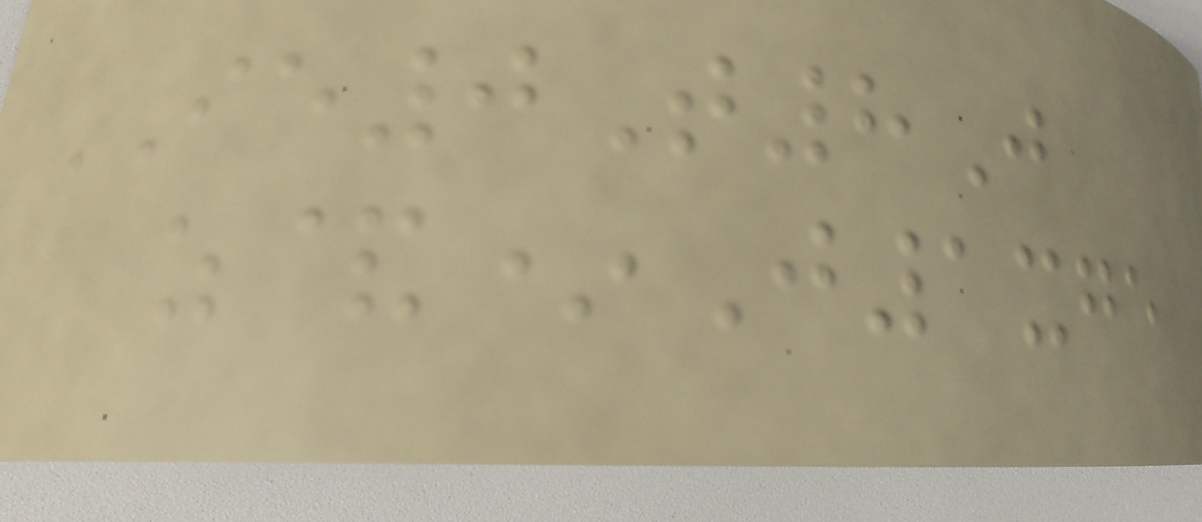IE0T8J
z&*J1xge
